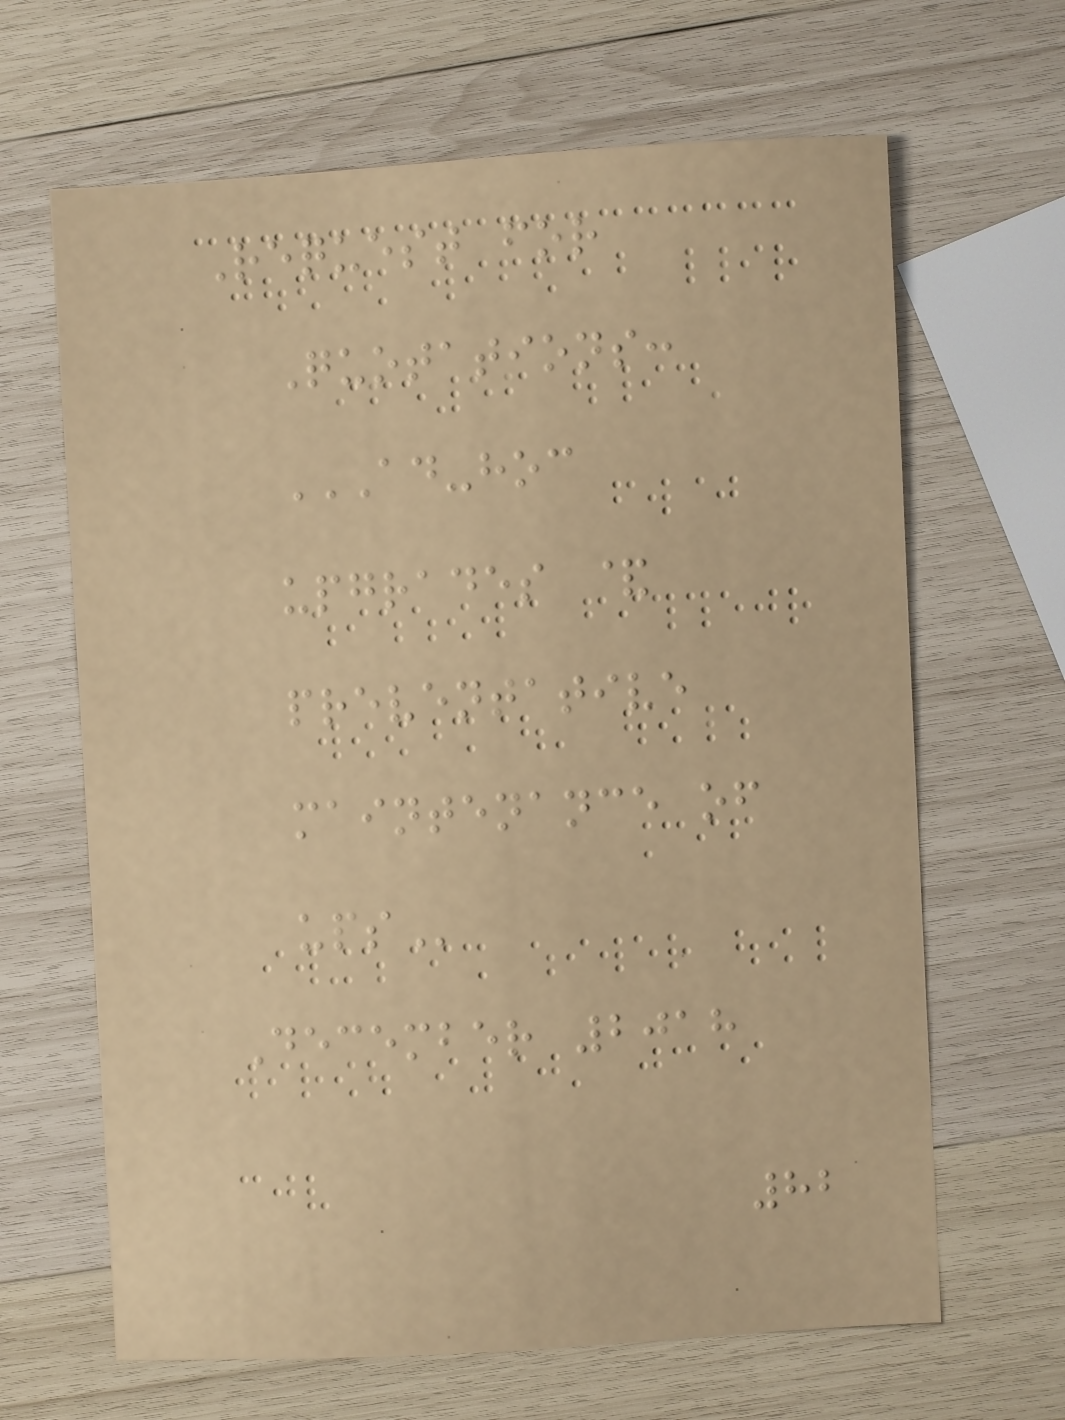Request for
Quotations:
AD-HOC
UPGRADES &
PREVENTATIVE
MAINTENANCE OF
UPS
December 2018
82
